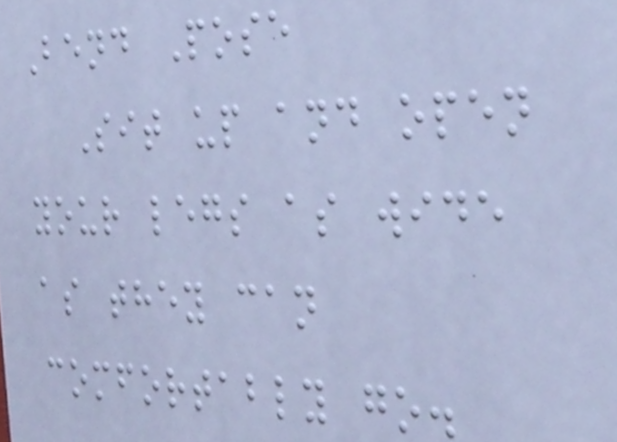Bend Pose
Sit up and open
your legs as wide
as they can
comfortably go.
